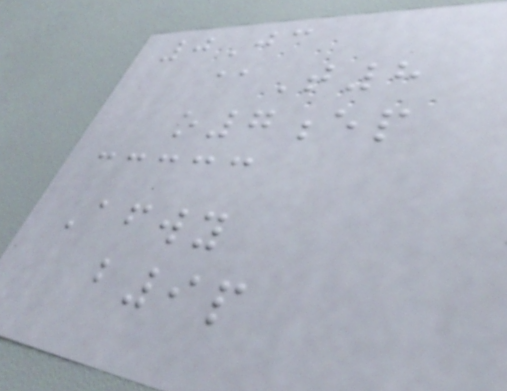0Jc
@T8
o7ep
Afwy
b9p
